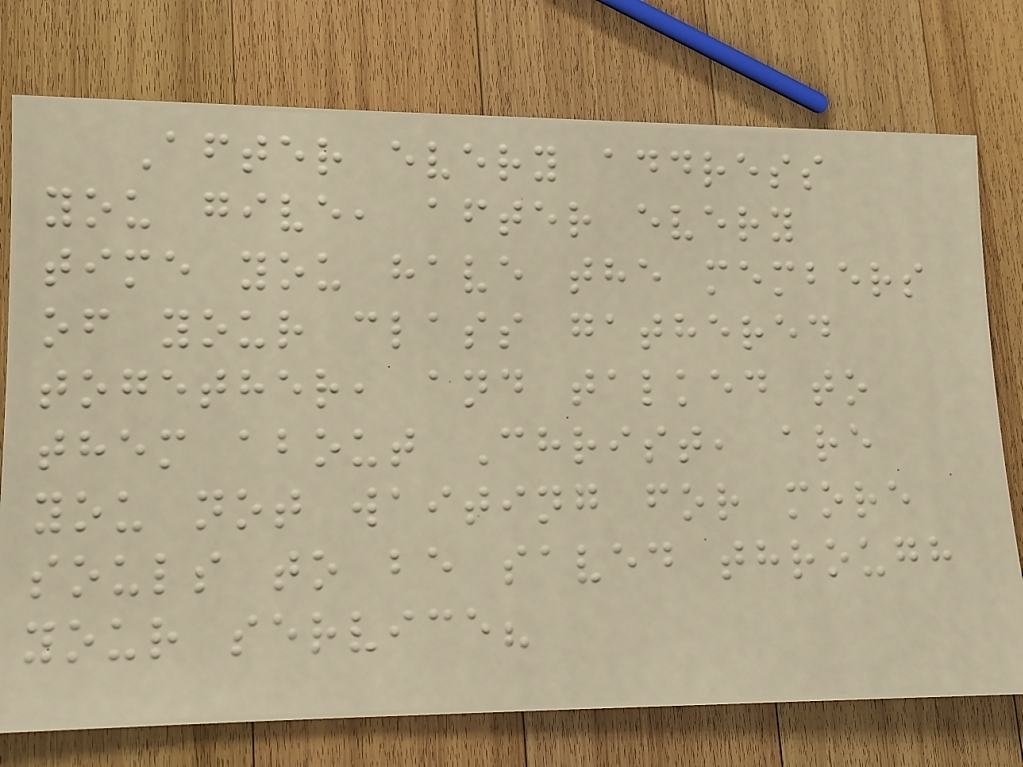After every address
you give, after every
time you have the members
of your class gathered
together, and talked to
them about Christ, are
you not waiting for more
souls to be saved through
your service?
